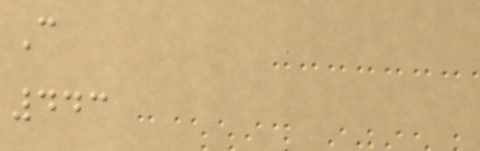C
443
